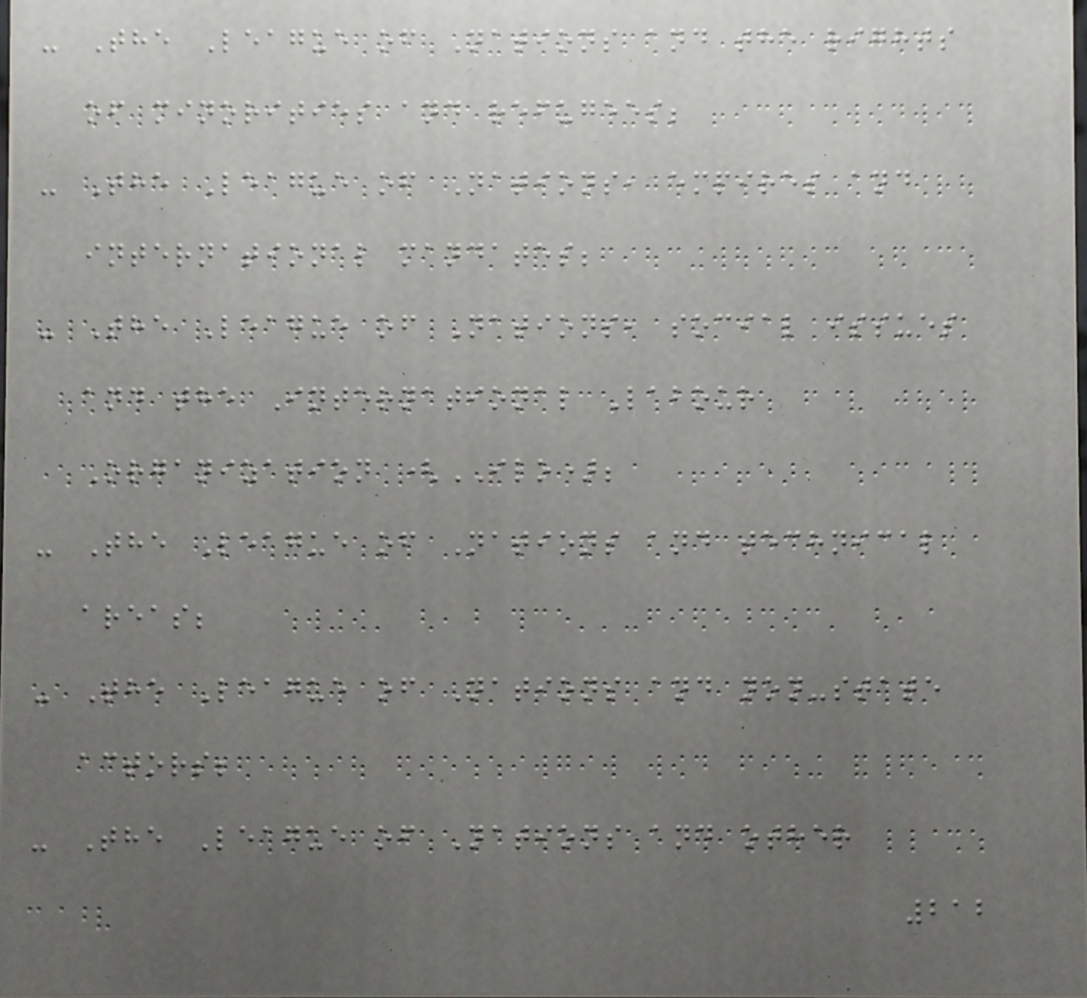- The League of Nations and the rights
of minorities and refugees;
- The League of Nations, empires and
international mandates;
- The League of Nations, social issues
and the International Labour
Organization (ILO);
- The League of Nations and technical
areas;
- The League of Nations and non-state
actors;
- The League of Nations and other
212
